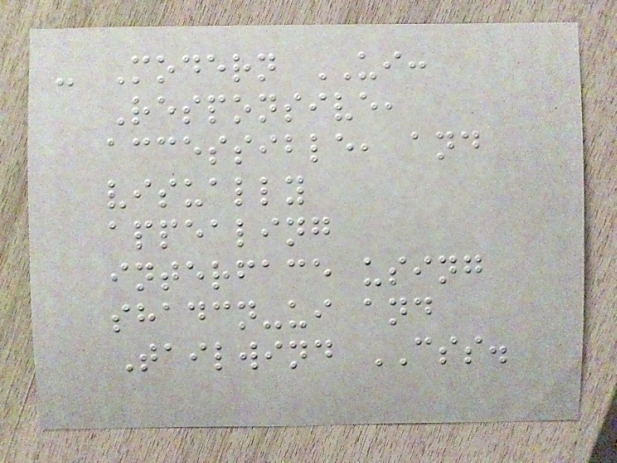- Modern UI:
Responsive,
accessible, and
visually
appealing
interface using
shadcn-ui and
Tailwind CSS.
